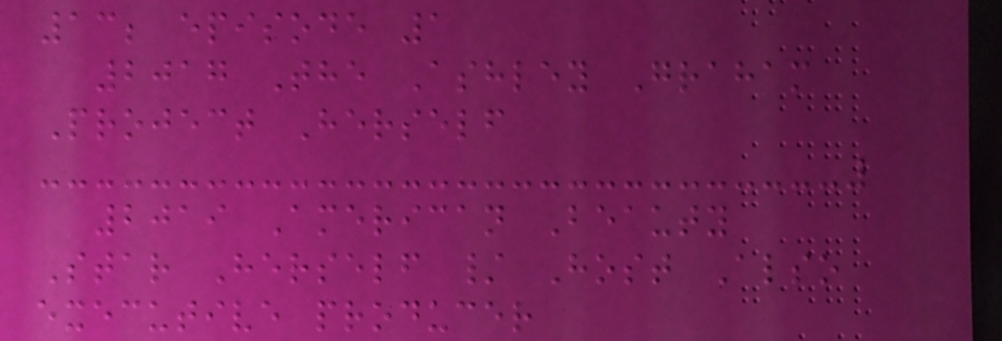13; episode 1
2017 The Ashley Graham
Project Herself
2019 American Beauty
Star Herself / Host Also
executive producer
